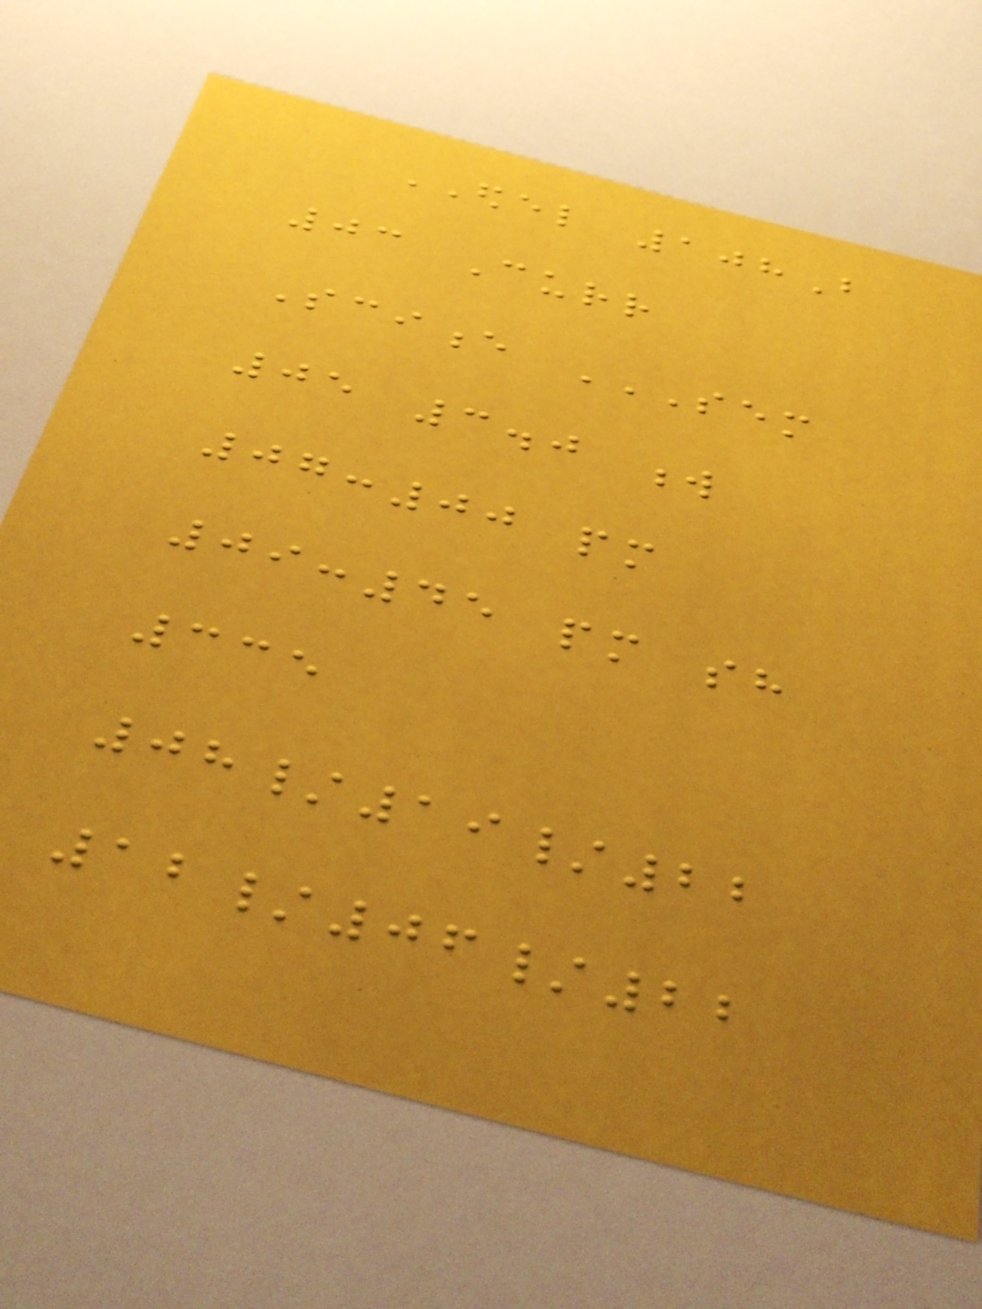EDEL 108B
03 Curr
Science SEM
05 3.0 W
07:00 PM
09:45 PM SH
335
08/19/22
12/06/22
